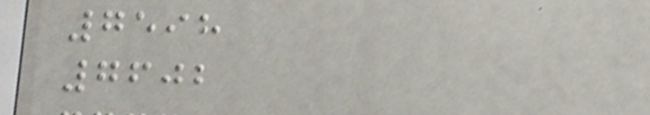7598
7602
